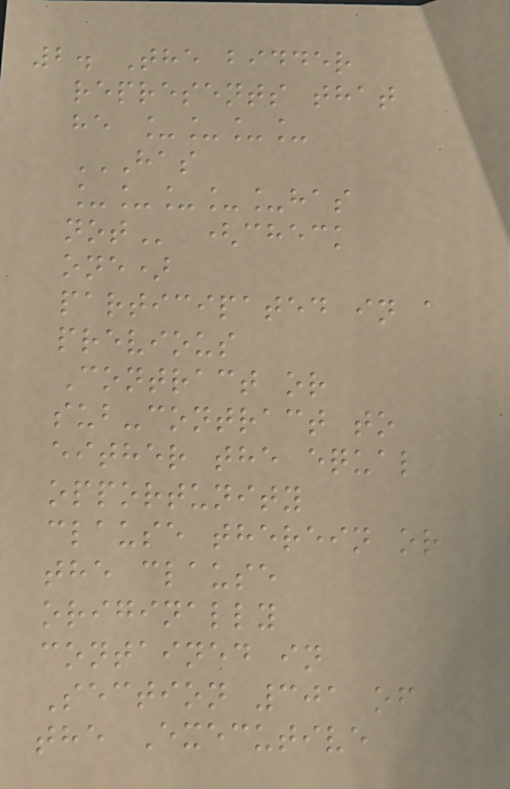2. The bidder
represents that
he ____
HAS
_____HAS
NOT (check
one)
participated in a
previous
Contract or
sub-contract to
either the equal
opportunity
clause therein or
the clause
originally
contained in
Section 301 of
the Executive
